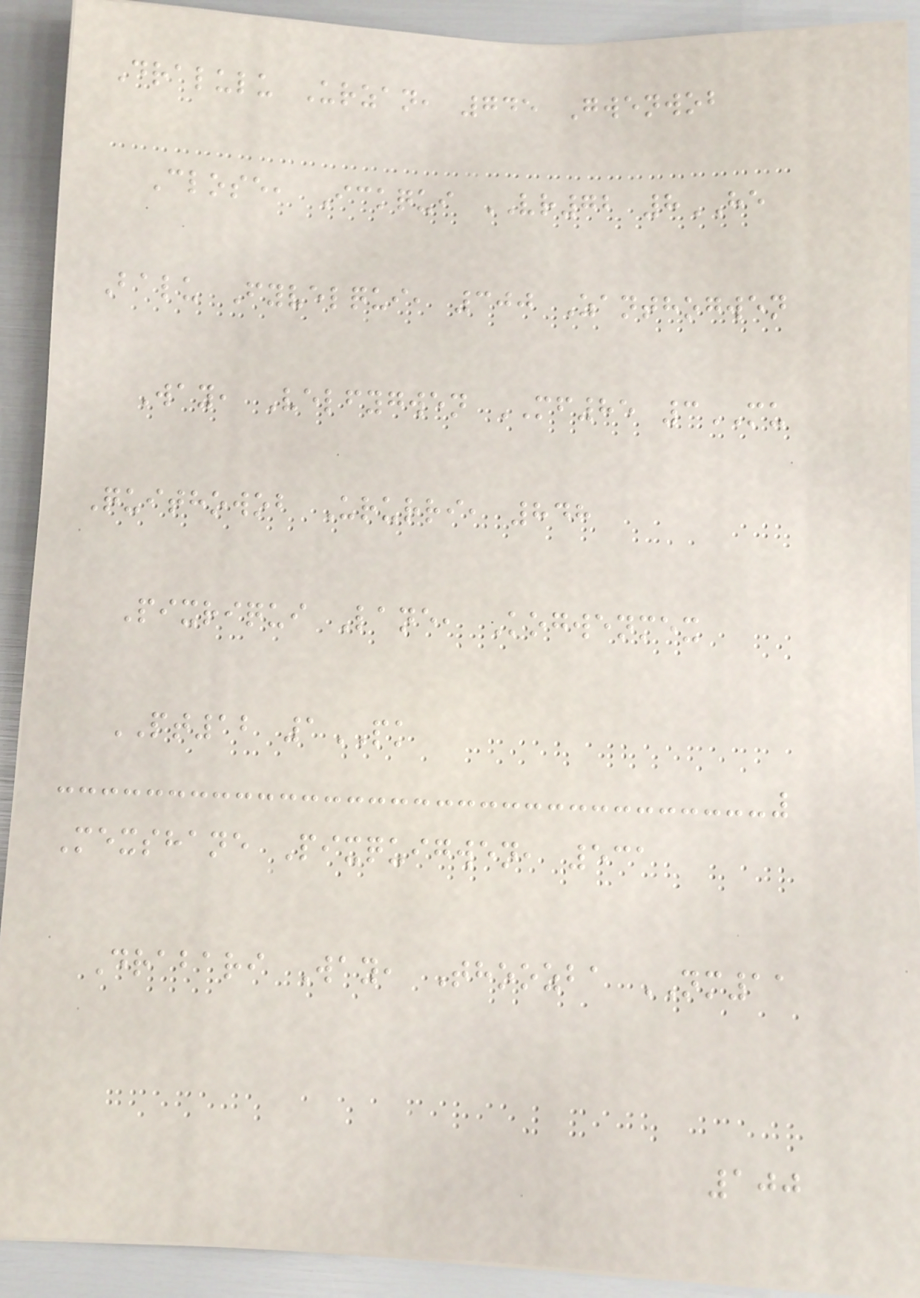Dralulu Urzan, 745 Gwenwob
Close, Ickqui VR72 8HE
Balu Fyvelqui, 300 Zanthogwen
Way, Velfygwen MF85 3MU
Quithowob Ururri, 848
Pixriqui Lane, Kogwenmex
PT12 1PK
Mexshane Pixquigwen, 531
Drabari Way, Thoozba NM11
100
